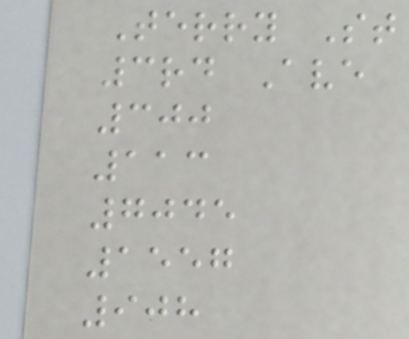Terry St
3rd Ave
300
113
7045
1557
908
